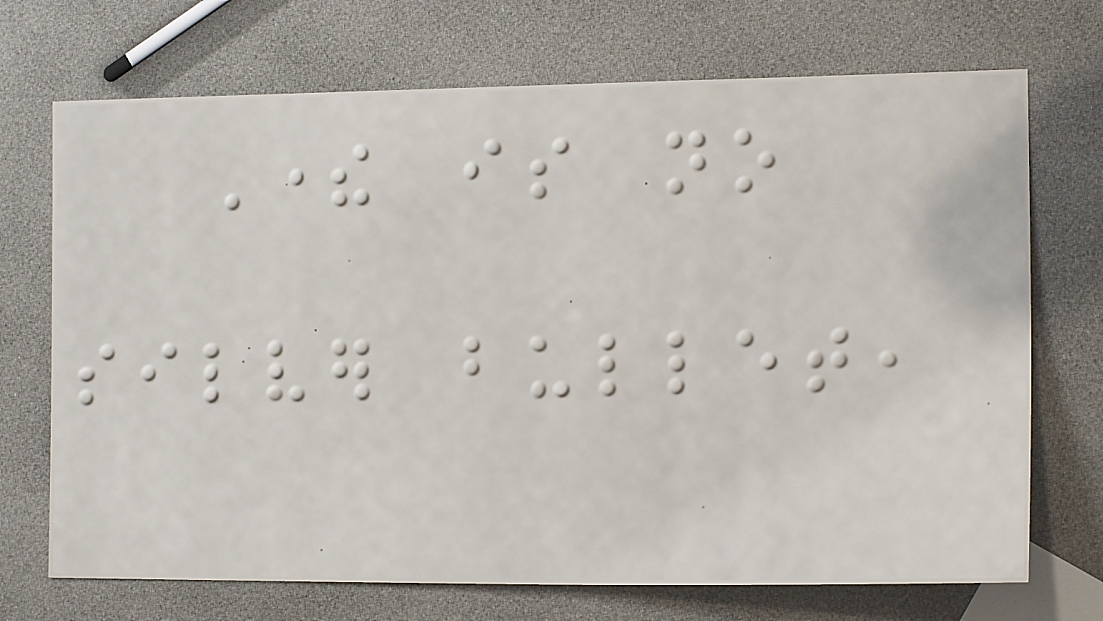There is no
silver bullet,
